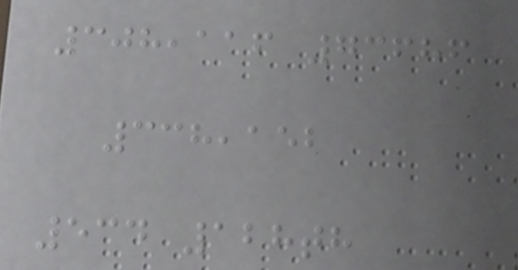308,116 73686
338,152
534 128th
